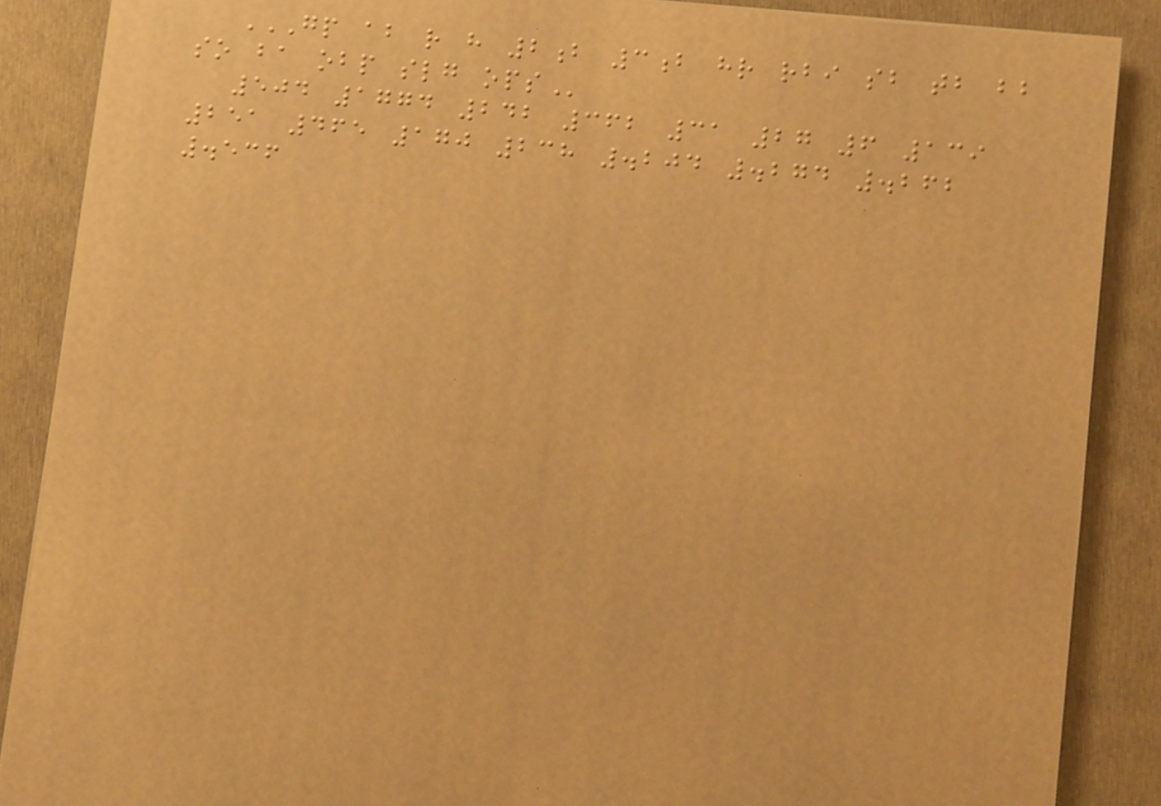GP AB R H 2B 3B HR RBI SB TB BB
SO BA OBP SLG OPS
504 1774 242 362 31 27 6 139
251 465 170 238 .204 .274 .262
.536
